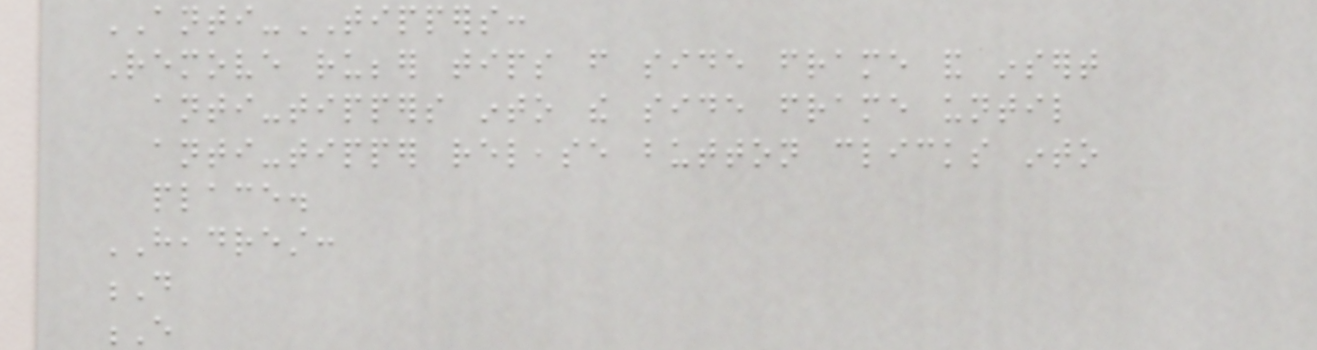ANTI-TIPPERS:
Remove rubber tips from side frame and insert
anti-tippers into the side frame until
anti-tipper release button clicks into
place.
HEADREST:
D
E
